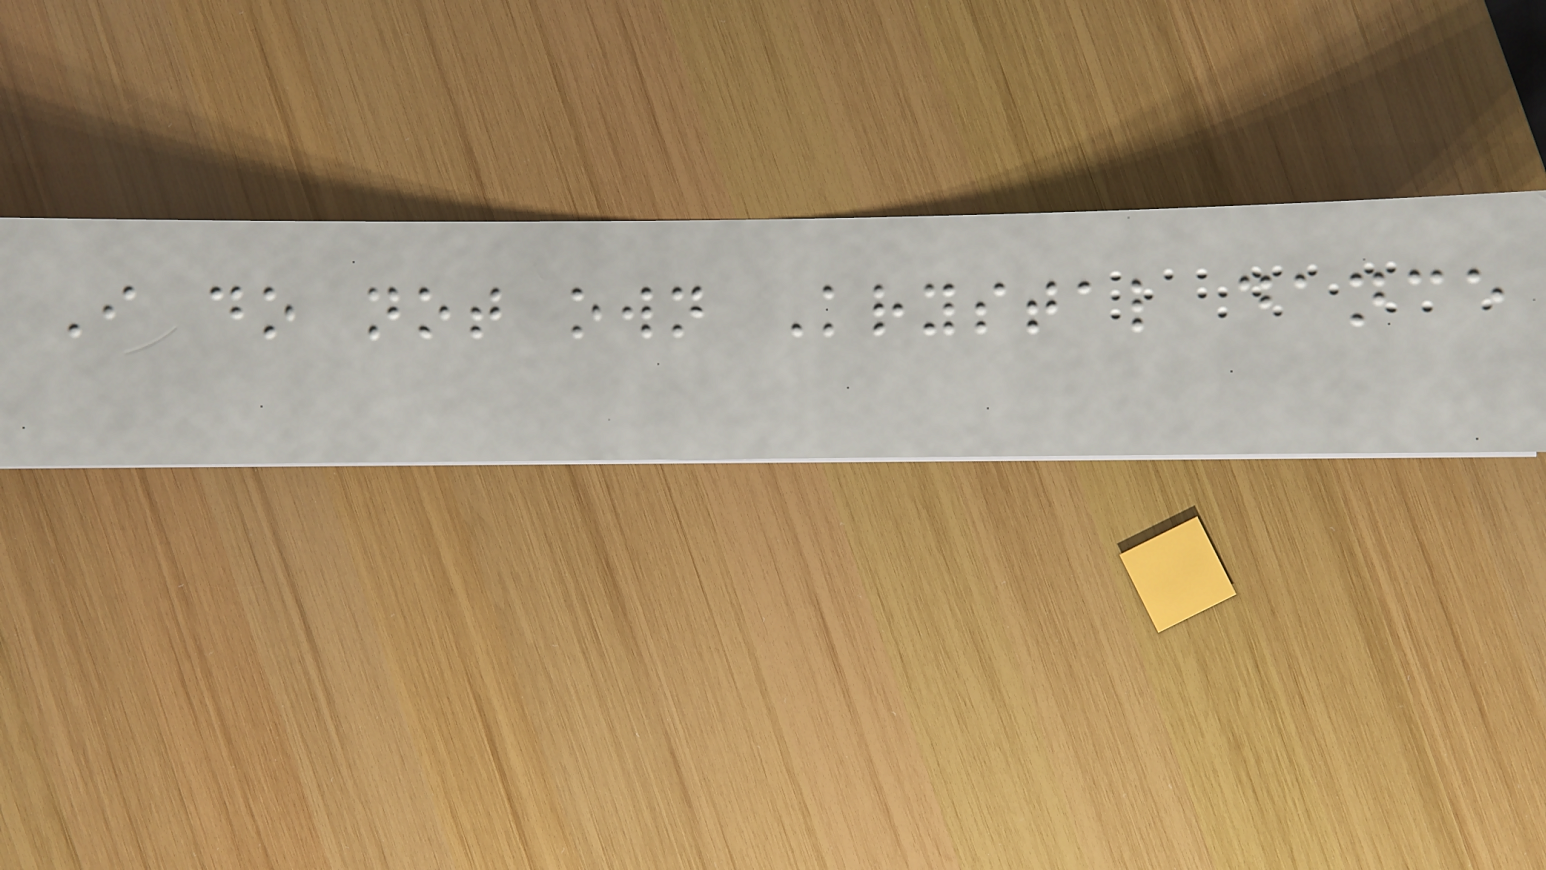I do not own Krystal dance
